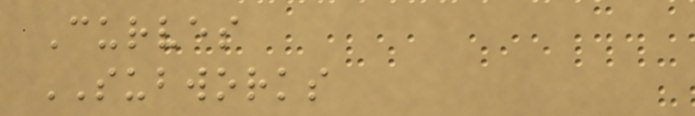Curves
SUBWORKS
